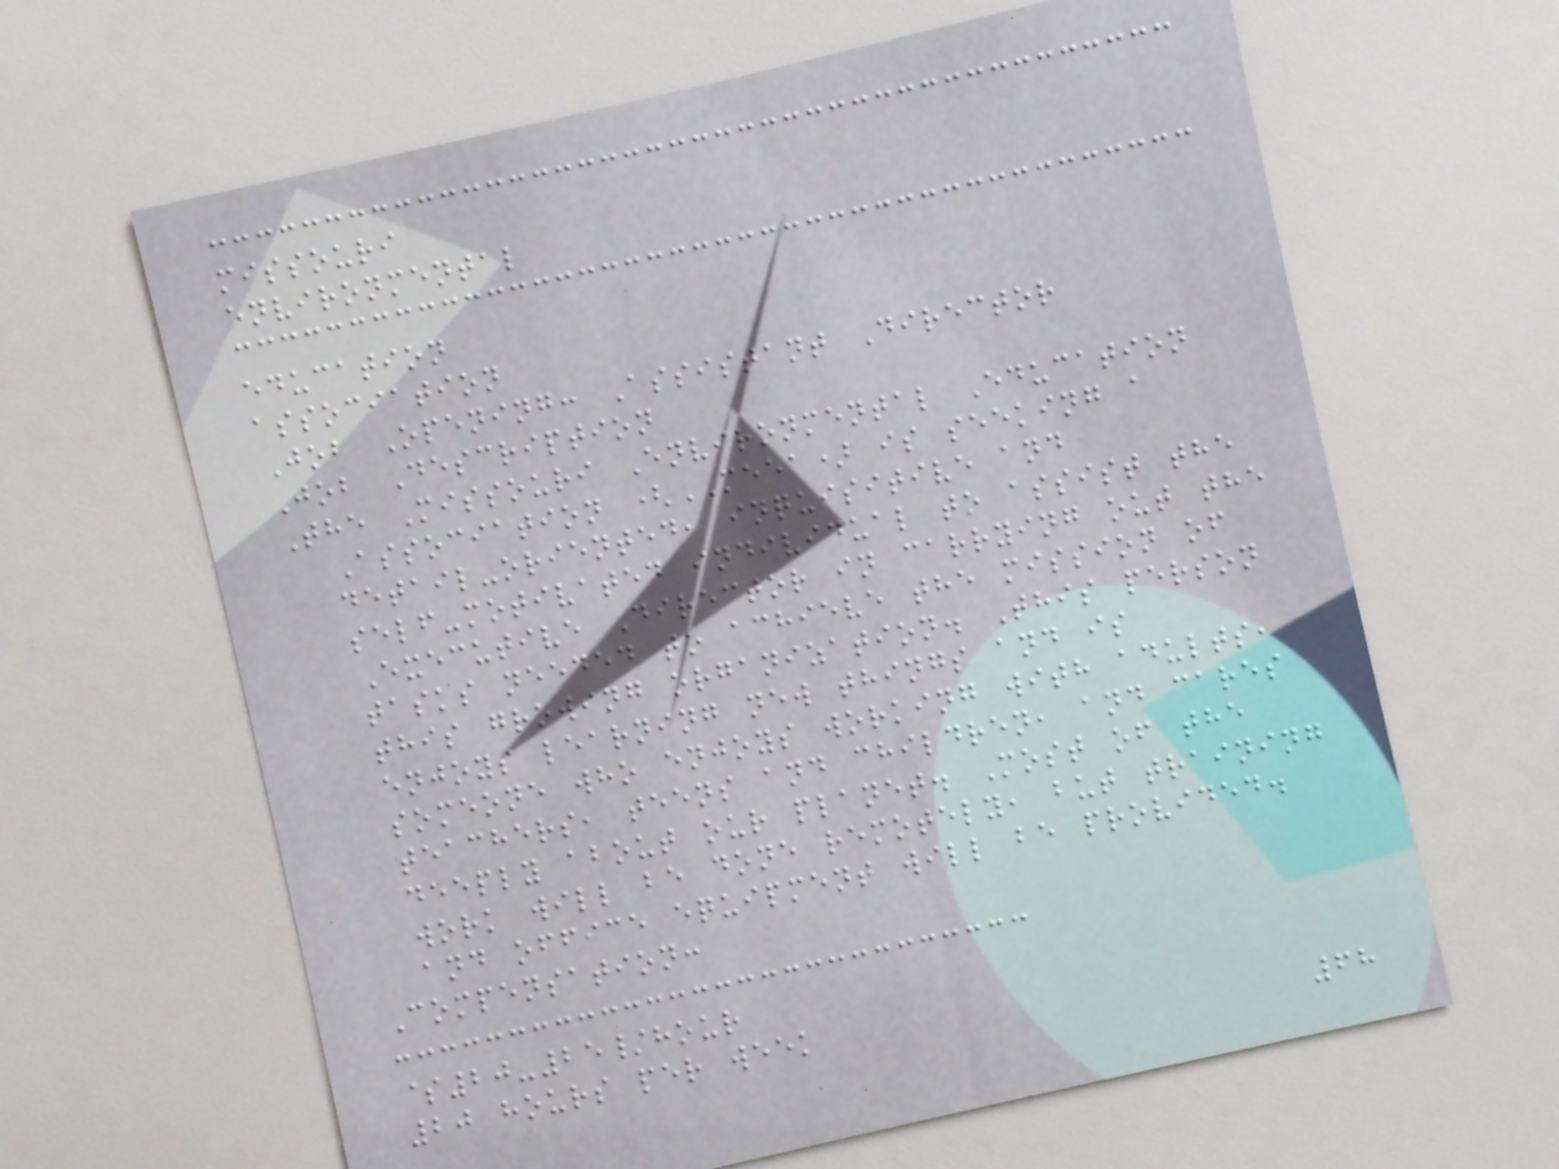missouri
environmental
education
association
Job Opening: Assistant Director
Job Description
The Missouri Environmental Education
Association (MEEA) is seeking a
detail-oriented, inquisitive and
self-motivated individual to assist the
Executive Director in carrying out the
tasks needed to achieve the mission of
this growing organization. This person
enjoys learning new things and is
someone who enjoys working with adults,
teachers, teens and children, and cares
deeply about our planet. Most of the
work will be done remotely, but training
and office equipment will be provided.
Compensation:
$20-25/hour
20 hours per week
68
